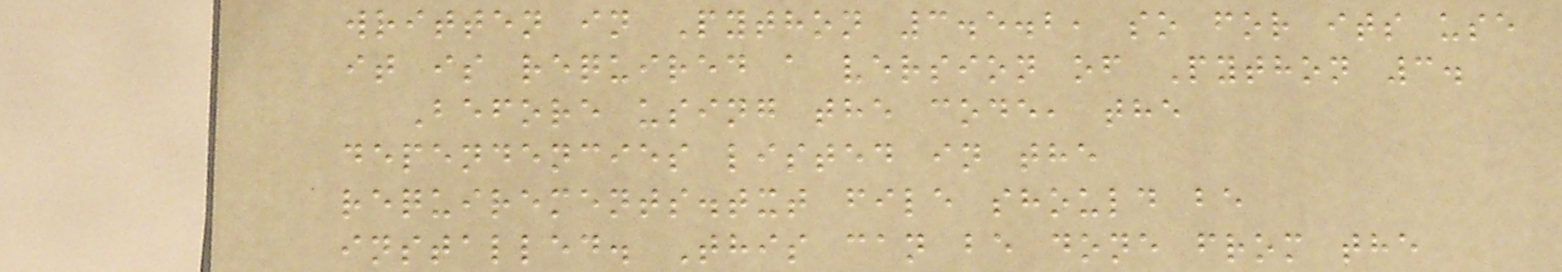written in Python 3.5.2, so for its use
it is required a version of Python 3.
Before using the code, the
dependencies listed in the
requirements.txt file should be
installed. This can be done from the
